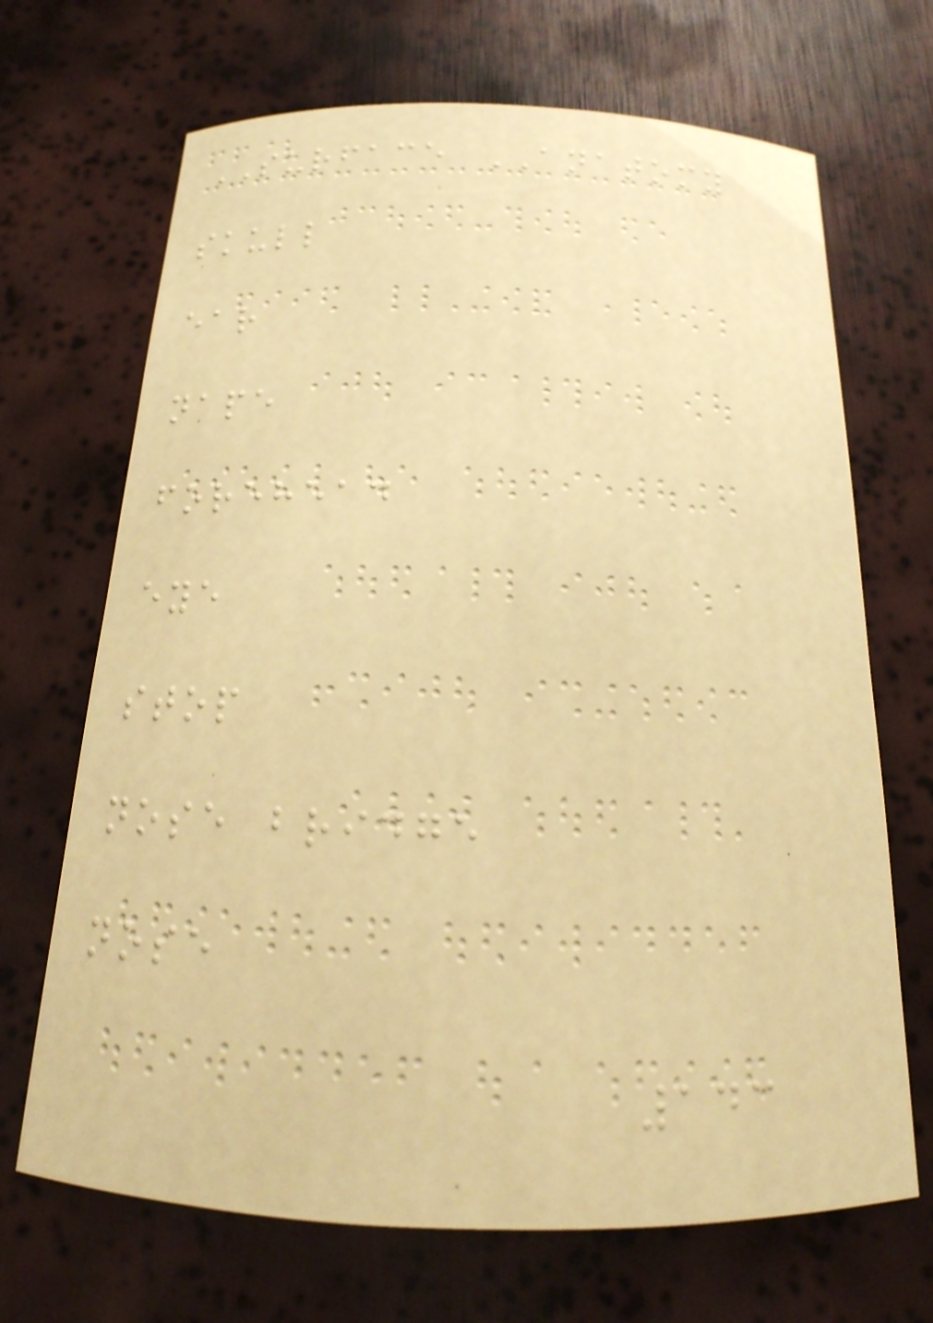SURFACE ANATOMY
skull
ear
nape
forehead
eye
stop
nose bridge
nose
143
